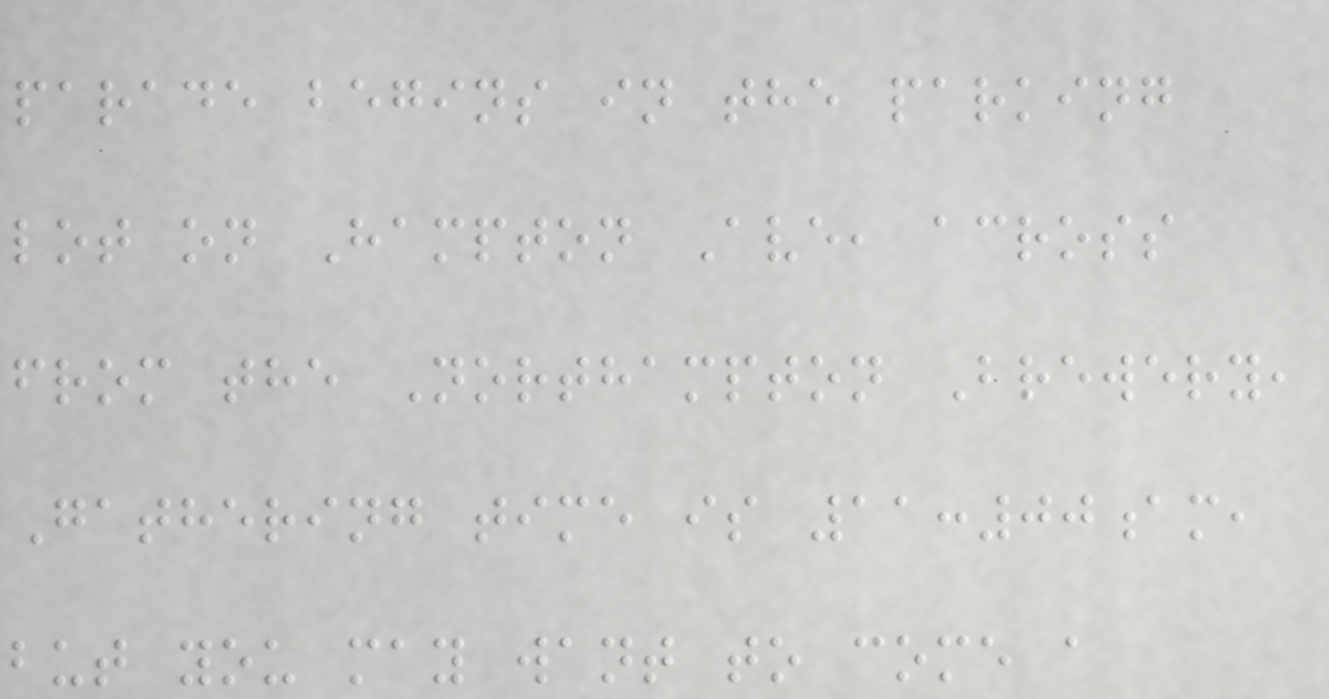parade begins in the parking
lot on Hampton Ave, across
from the Northampton Brewery,
Gathering time is 11:00am,
but you may want to come a
